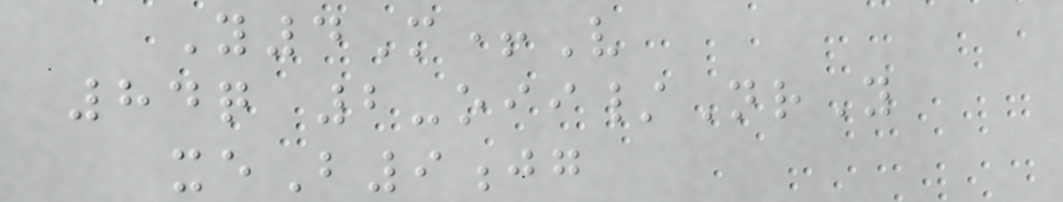Y4M+V
84q 2-oii/NrY
xeB9jg
